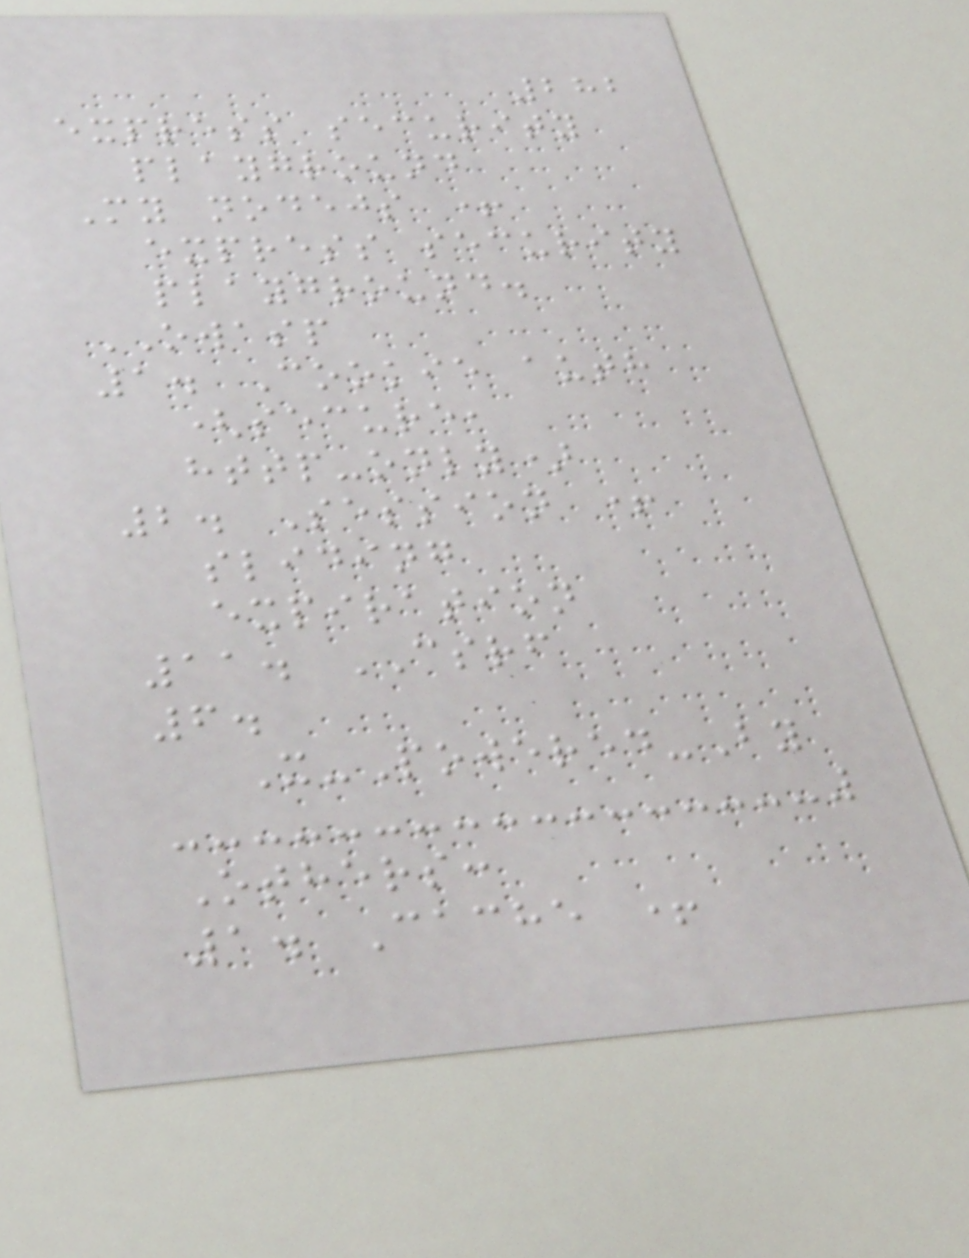282
express security
playground
My nodejs +
express security
playground.
OWASP
1. Cookie auth
(secure,
http-only)
2. Session +
sliding
expiration
11. CSRF
6.
X-Powered-By
Others:
1. Cache +
